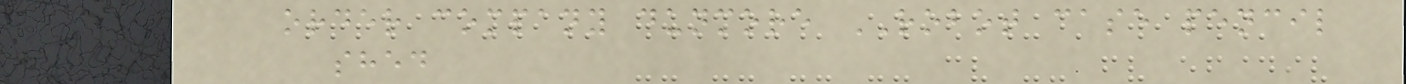order company dunmore ROBOT case pencil
shed
